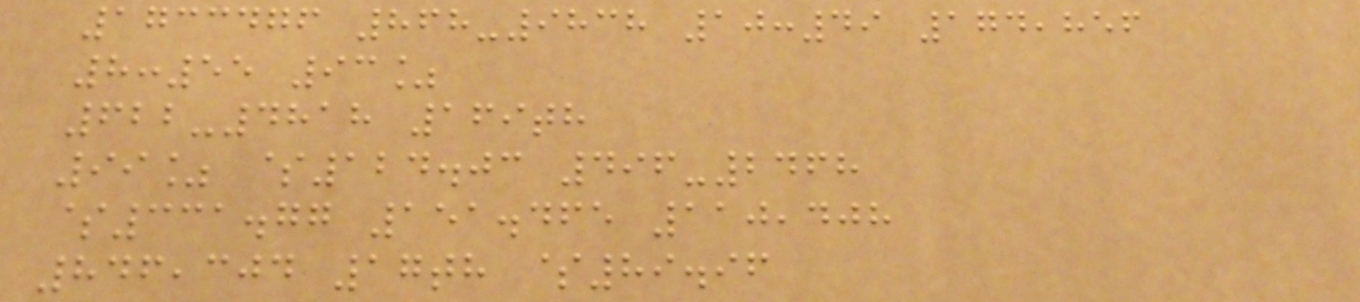1733476 868-9838 10:49 174,856
8:55 93%
622-4818 169th
99% $124.03 496-2468
$331.77 151.465 110,408
846,304 17th $89.96
